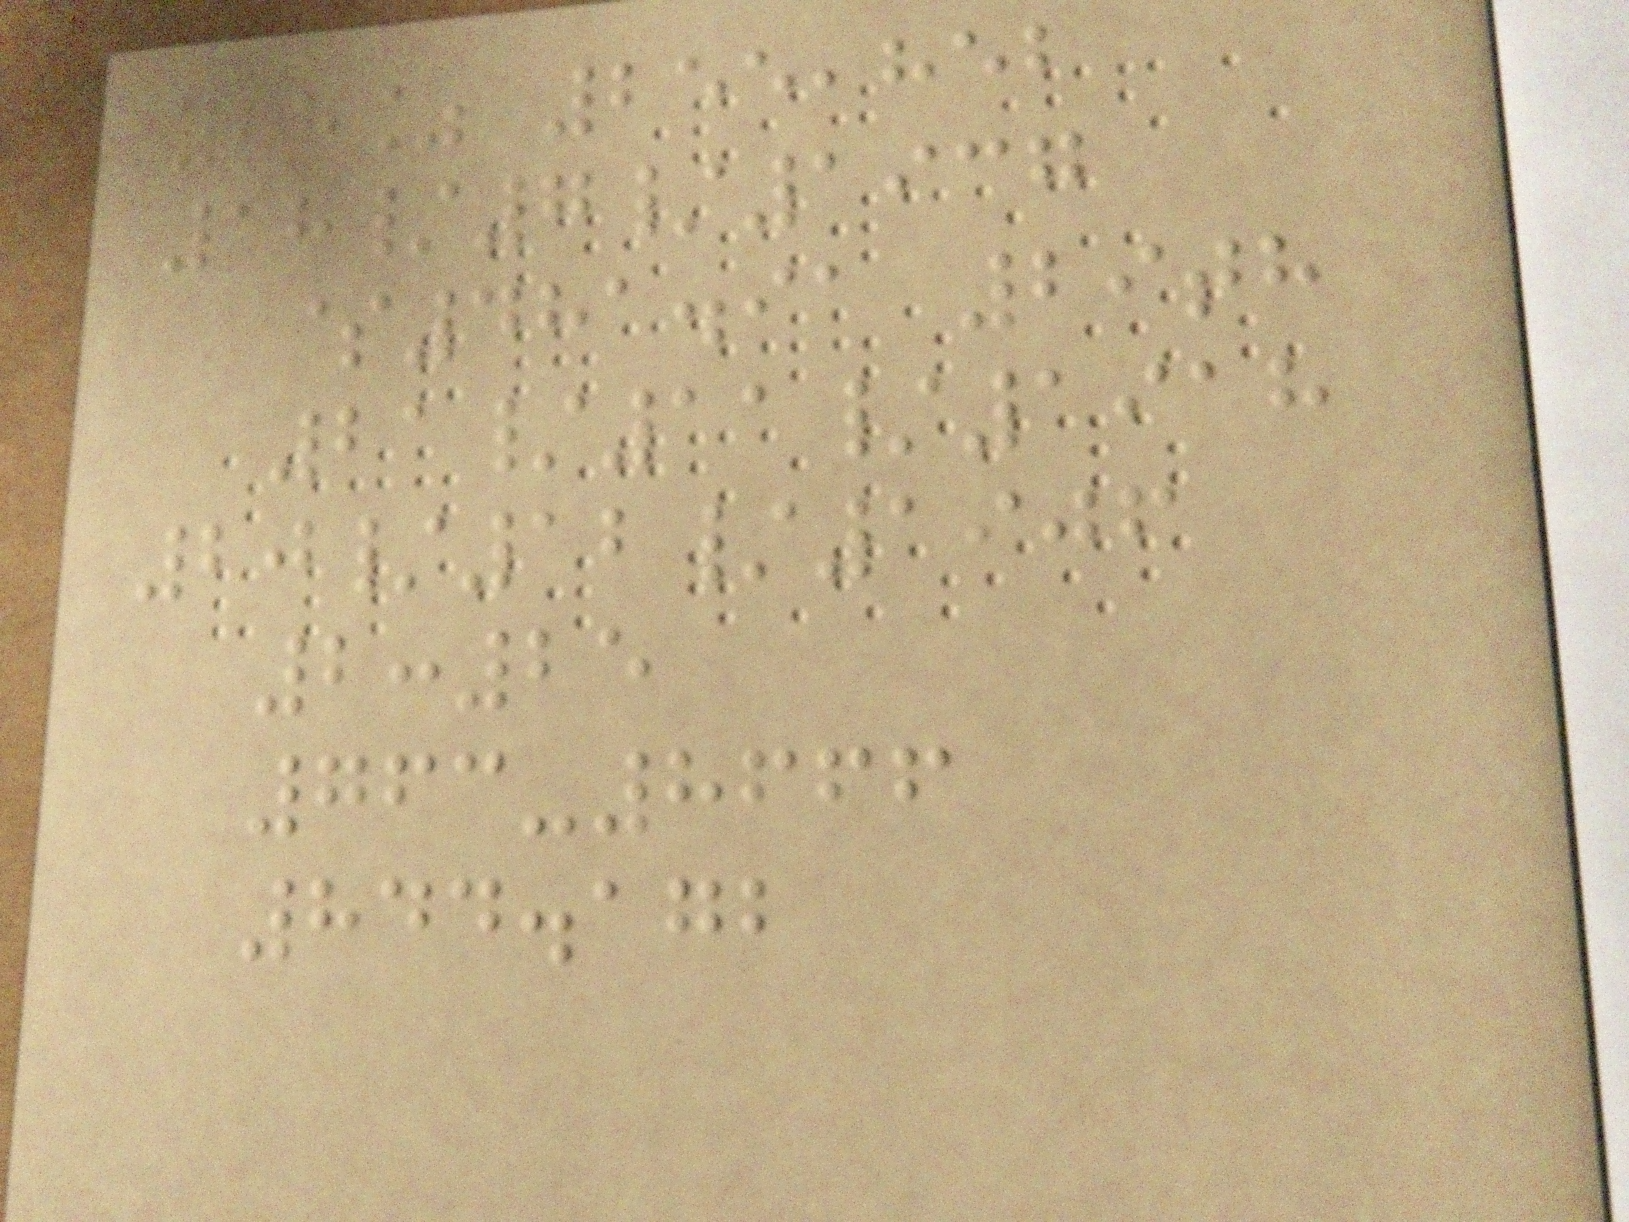28% 255,852
18/7/1937
$481.91 29th
21/11/1918
20/12/1906
2:25
763-8666
844.172
